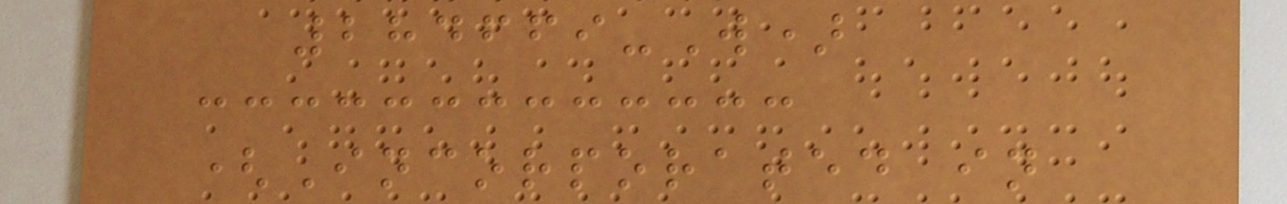284669-W)
(Incorporated in
